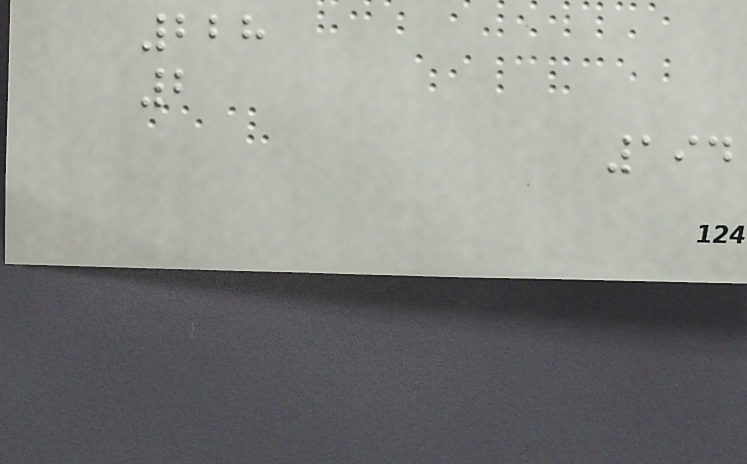228
2
194
